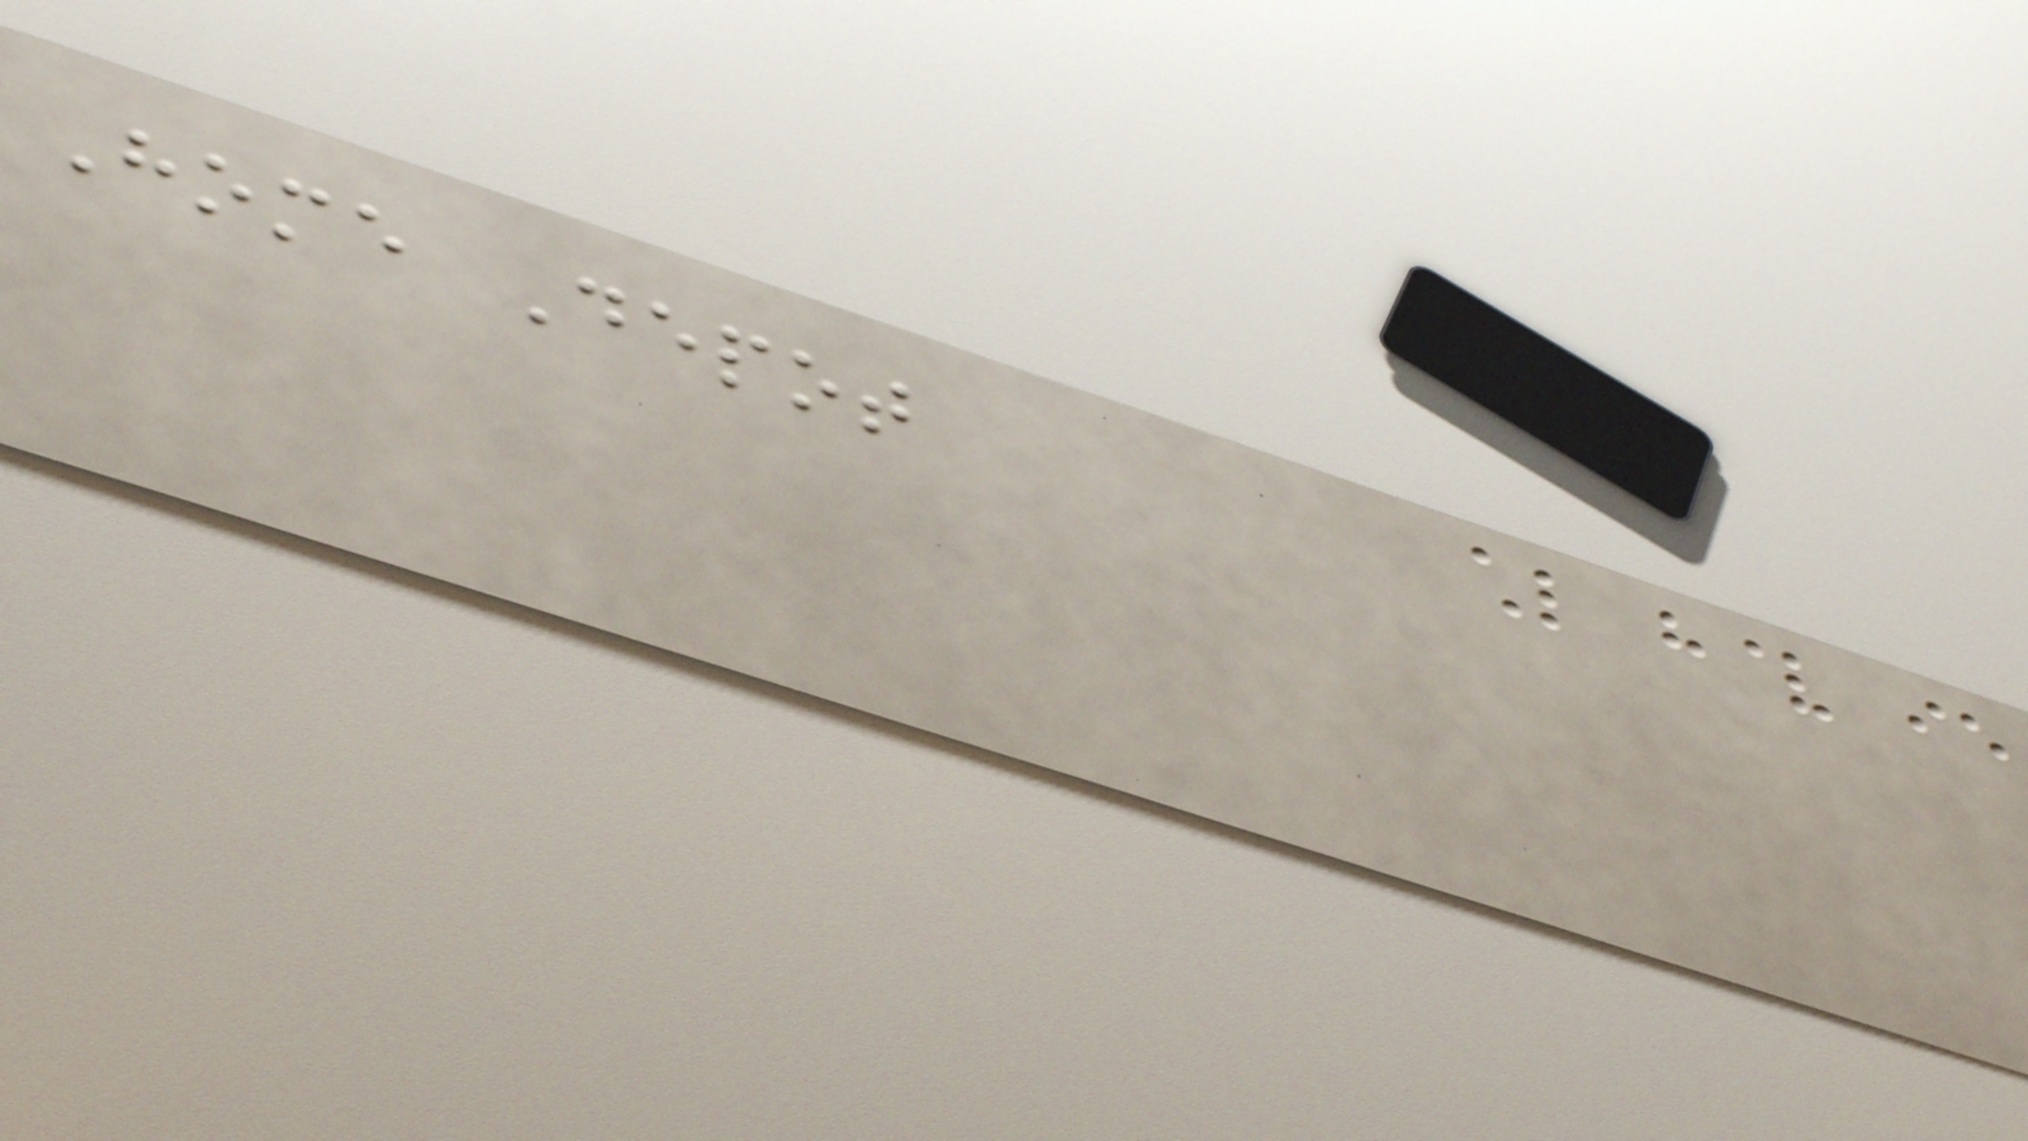Home Depot
